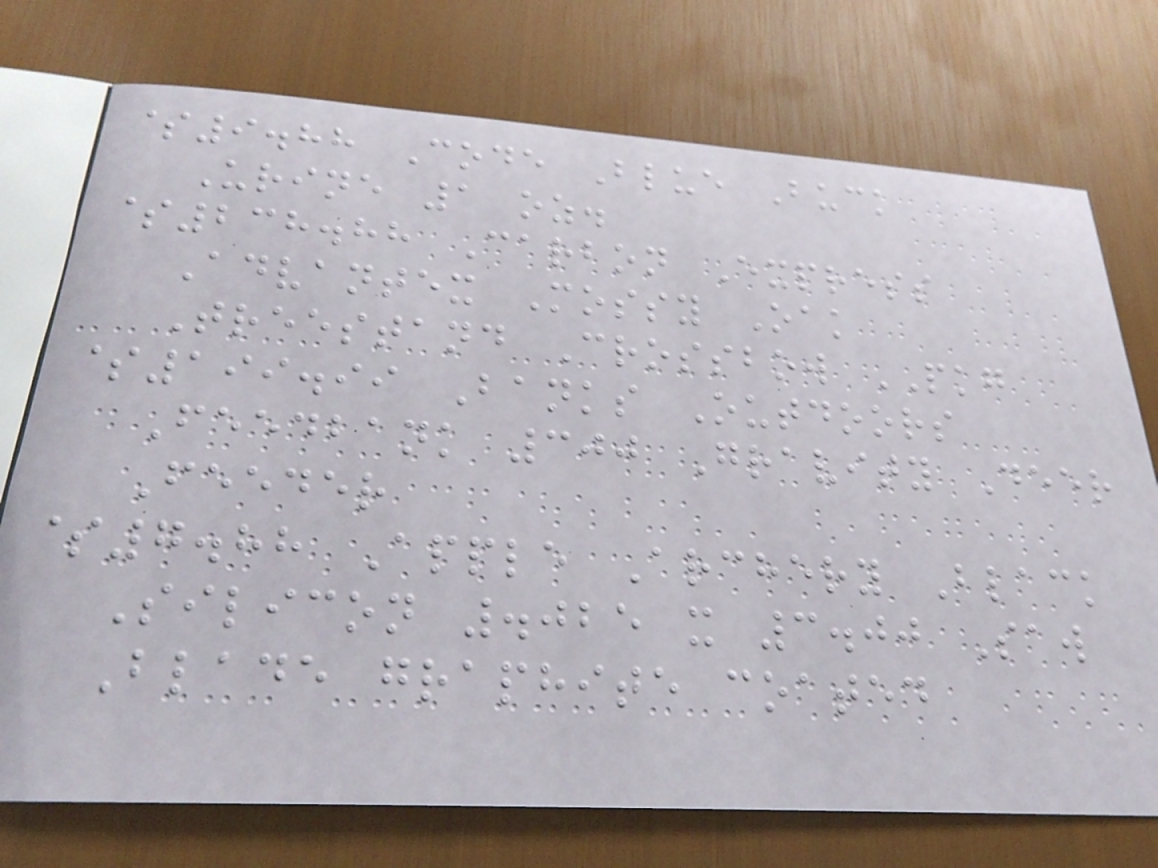$9.88 Code Blue Buck
Urine 1 oz.
$238.88 Carbon Express
Advantex Mossy Oak
Treestand Crossbow PKG
$199.99 Banks Outdoors
Feedbank 300 Gravity Deer
Feeder
$7.88 Apple Archery Black
Silicon .025 x 3.00 Saw
Blade graphite coated
